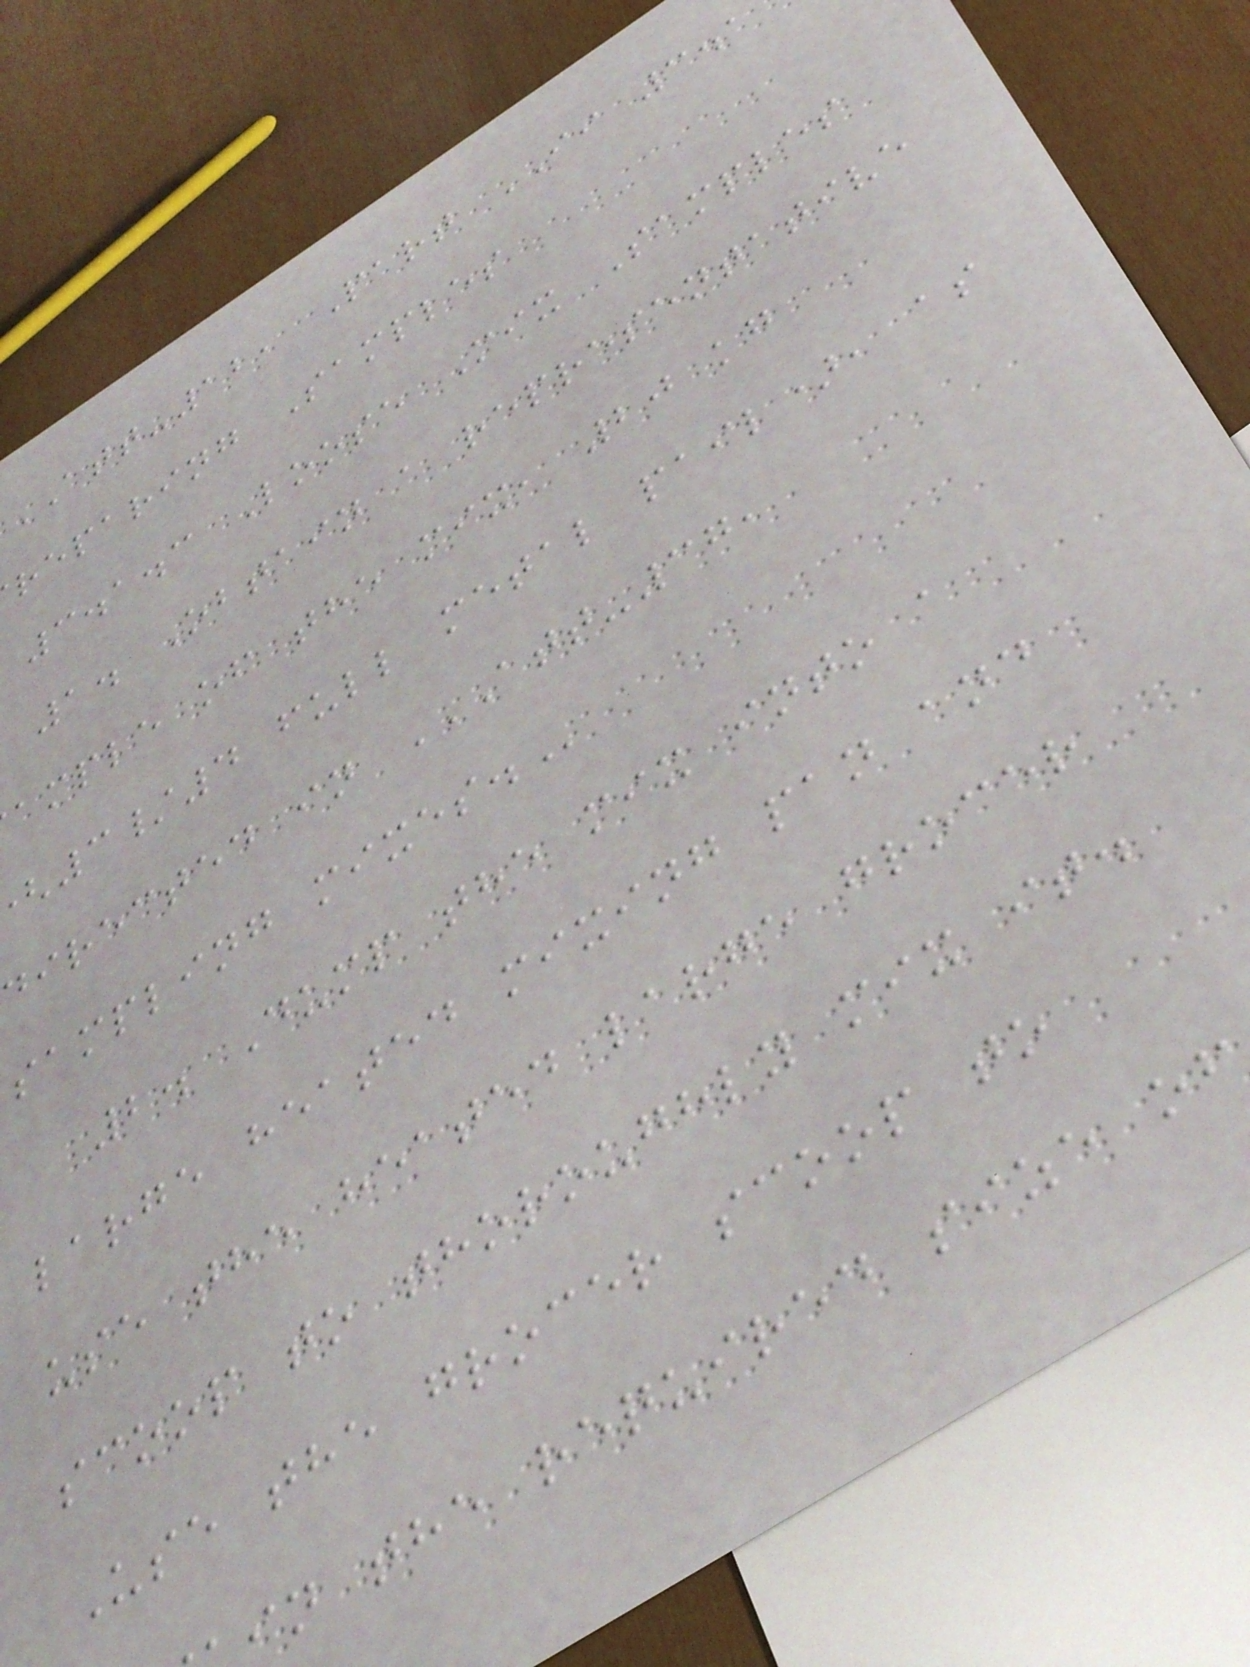ATT-12, Part II 3.1
reparing Samples
3.1.3 Loose Mix Samples
1. Obtain a representative
ample of the mix, 20 kg
3/4 full metal pail), as
directed in ATT-37,
sampling
2. Dump the mix into a
large heated mixing pan and
use the heated large grocer
scoop to thoroughly mix it.
Use the grocer scoop to
in the required size of
